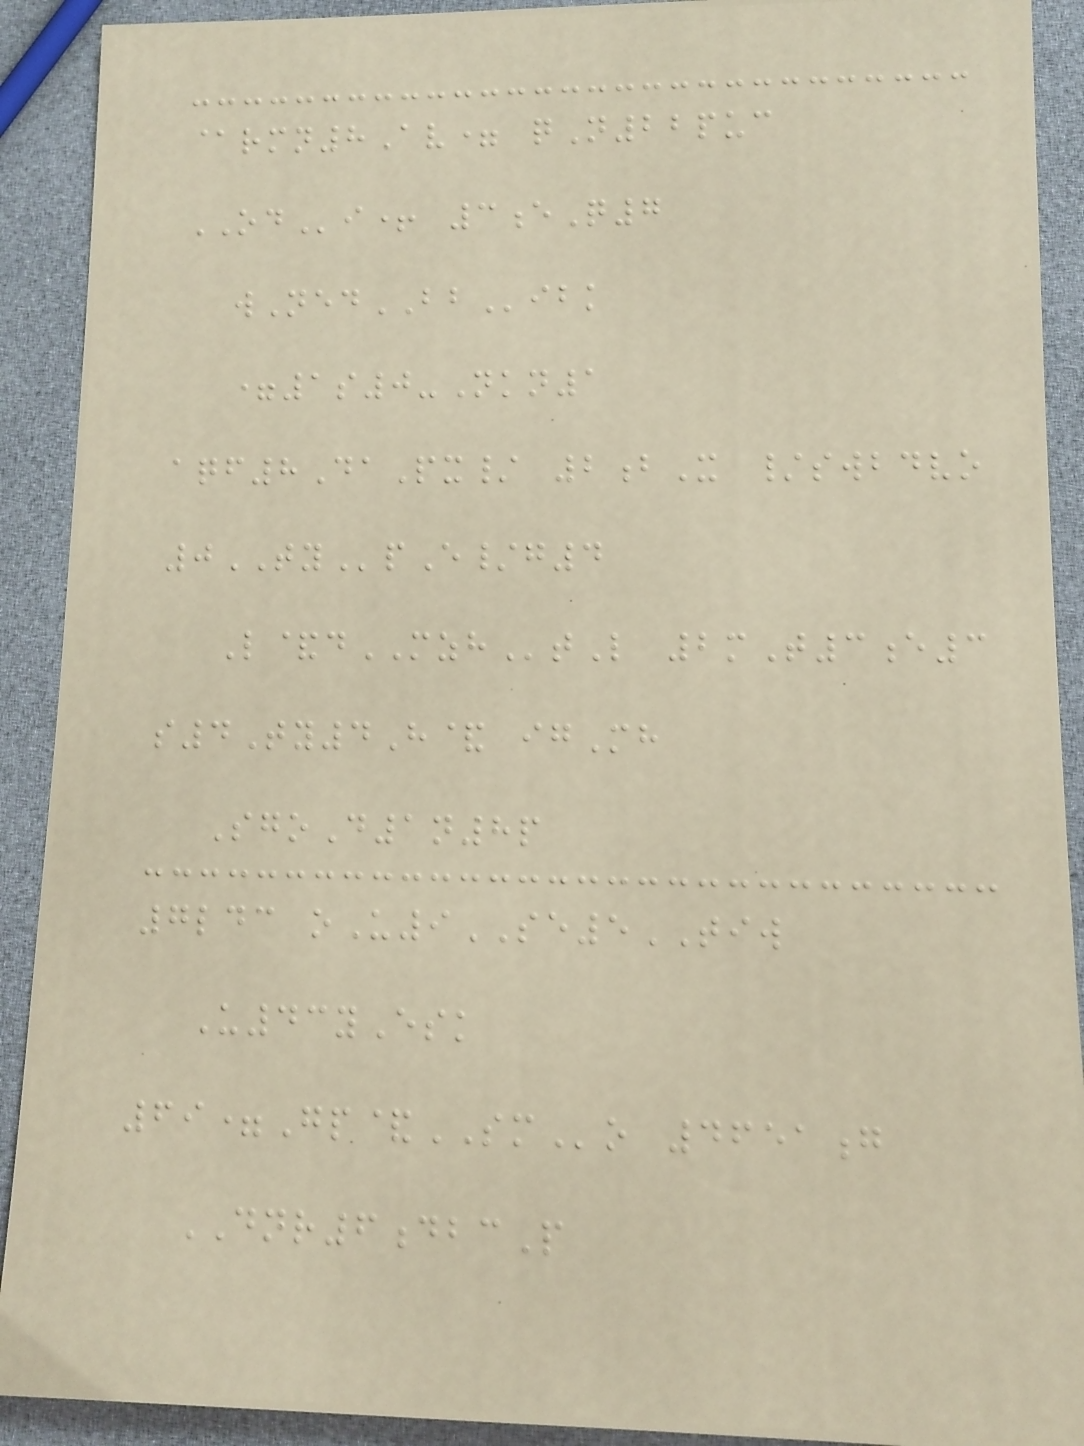@rmn8Av= qN22puc
ODi+ 3eQ7
wNedBBibk
=1s0-Nkn1
aqf8DaPx/ 2bX /swbdvo
0TYpE/g4
L&dMZHtL 2mT3e3
s4Ty4H& igMh
SgoD1n8p
7ldc oU9SE5TIW
U43yEsk
69=Gp&SMo 4651g
DNR6dbcP
